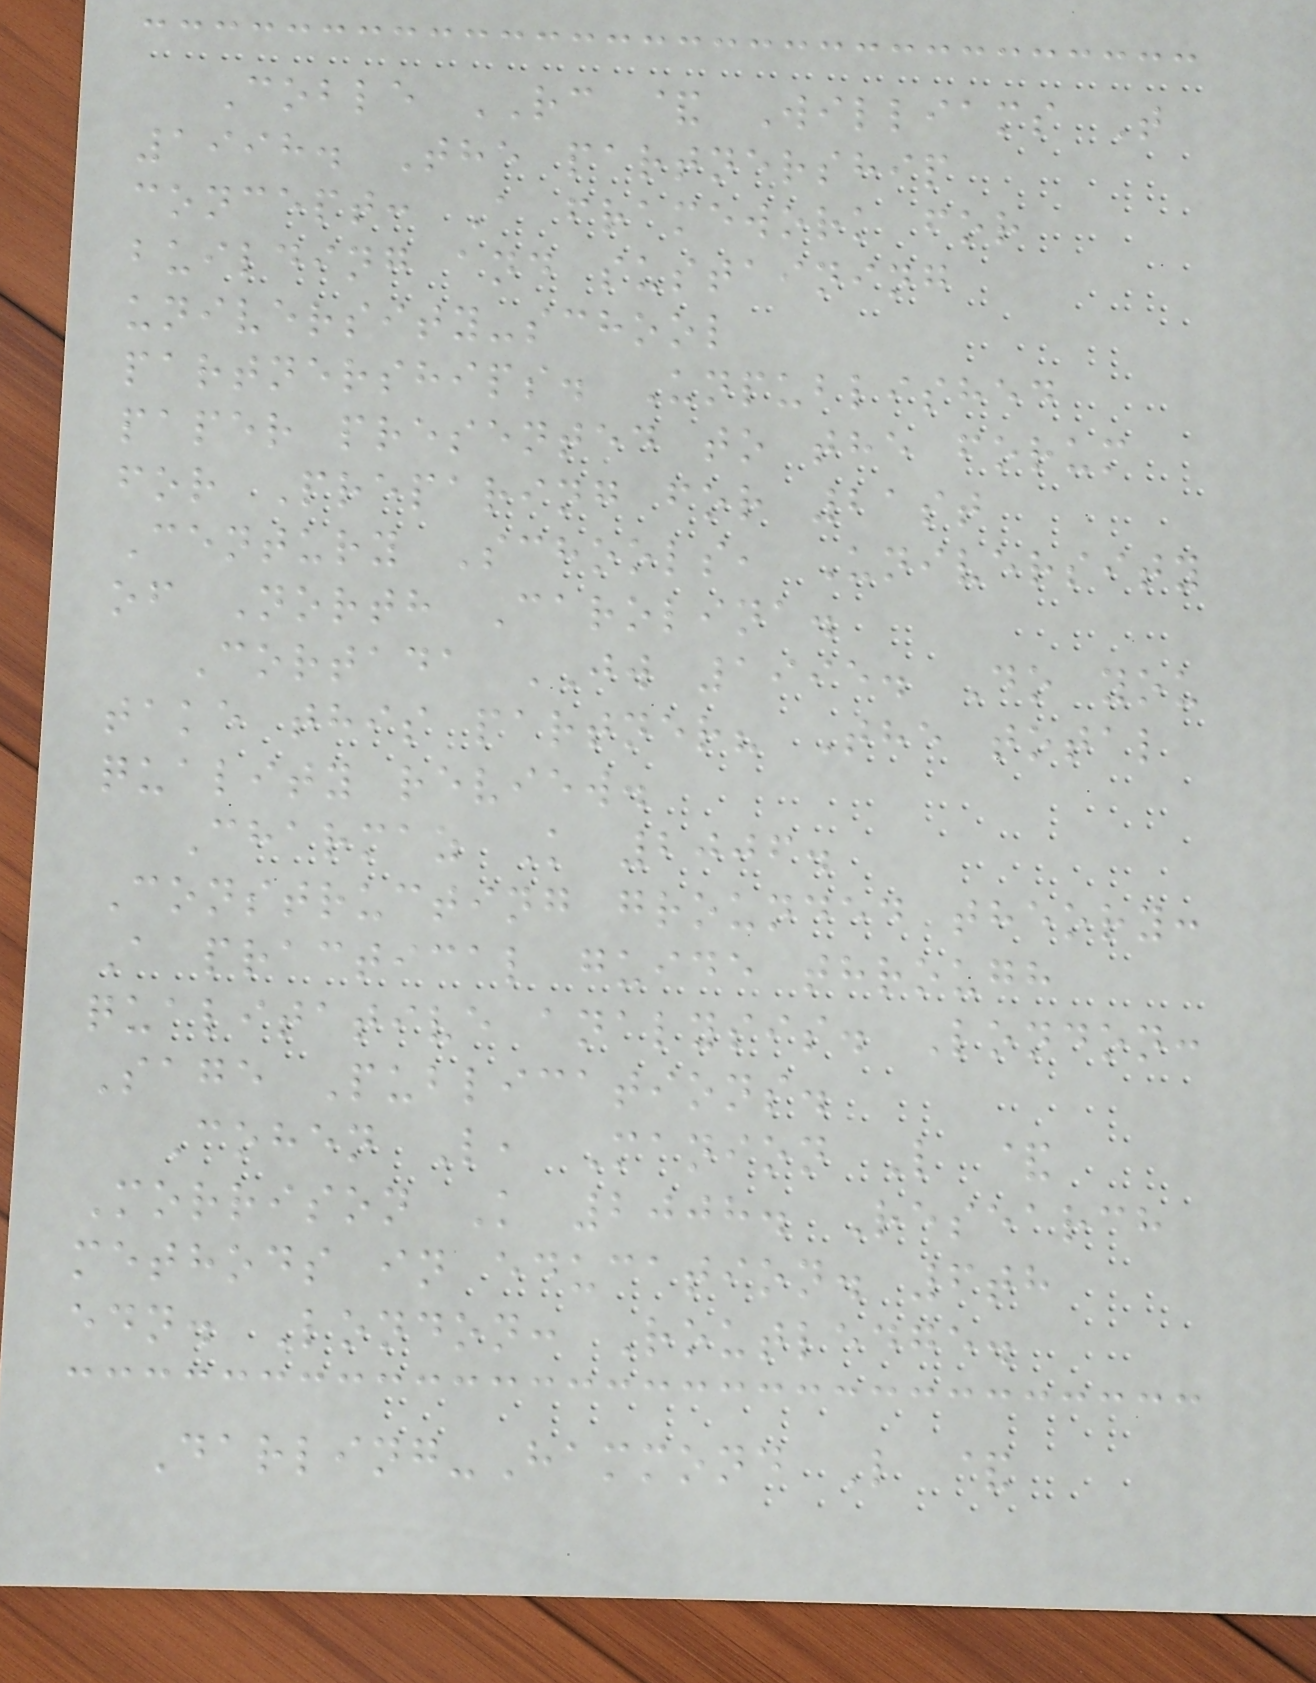Coble RC & Williams T
1998. The partnership
concept: A framework for
building and sustaining
university-school
partnerships. Unpublished
paper presented to the forum
for Preparing for 21st
Century Schools, University
of North Carolina.
Cortada JW 1995. Do you
take this partner? The total
quality review.
Charmaz K 2006.
Constructing grounded theory:
A practical guide through
qualitative analysis. London:
Sage Publications.
Cohen L, Manion L &
Morrison K 2008. Research
methods in education. 6th
edn. London: Routledge.
Darling-Hammond L &
